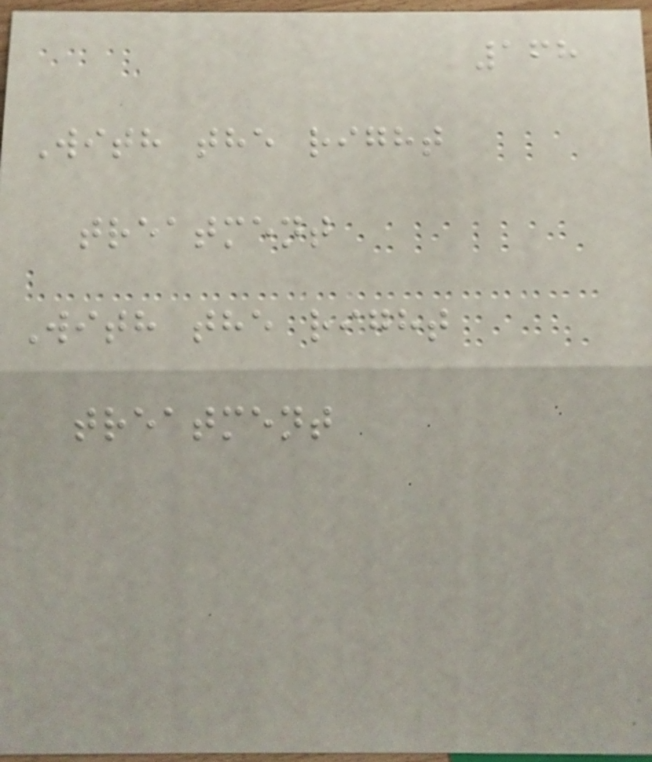168
With the right
treatment
With the right
treatment
